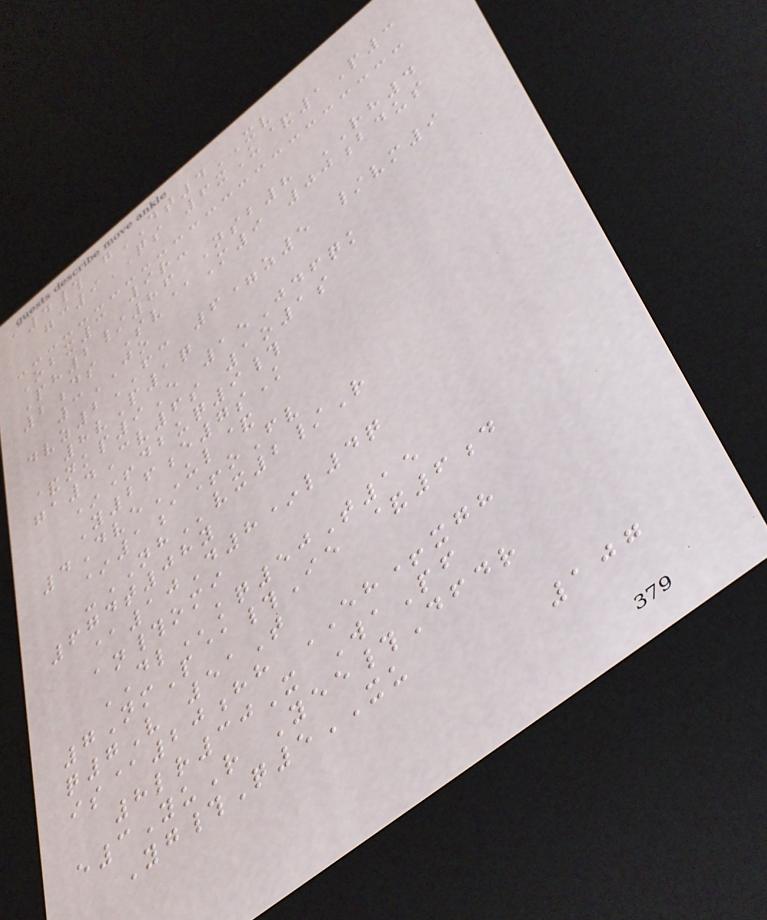a4# gDT4XV
gc9QS 6xU&1P3
Obx3 9r-
Ph2/86 Nsb8 RH4
2ds Sv@M9 00bdus
3JO
dvz2FC 6=z5 /vm9
8vP1q
&nkp9E 15Jdfqk
ga4Cv6s 1o1s
*+dbuq9#
Y26e7sK
4DveUL&
*1a+oFv
-NHvx2/R
674t08y
@10D8*l4q
an#omi
DLkq50T15
7NmP@#Ie &6d
q7V 51T
is@20hh EH+xgh
8lr30X WaPf
e3YuR Yee#Dfdr
Yg#Q5XU
107
